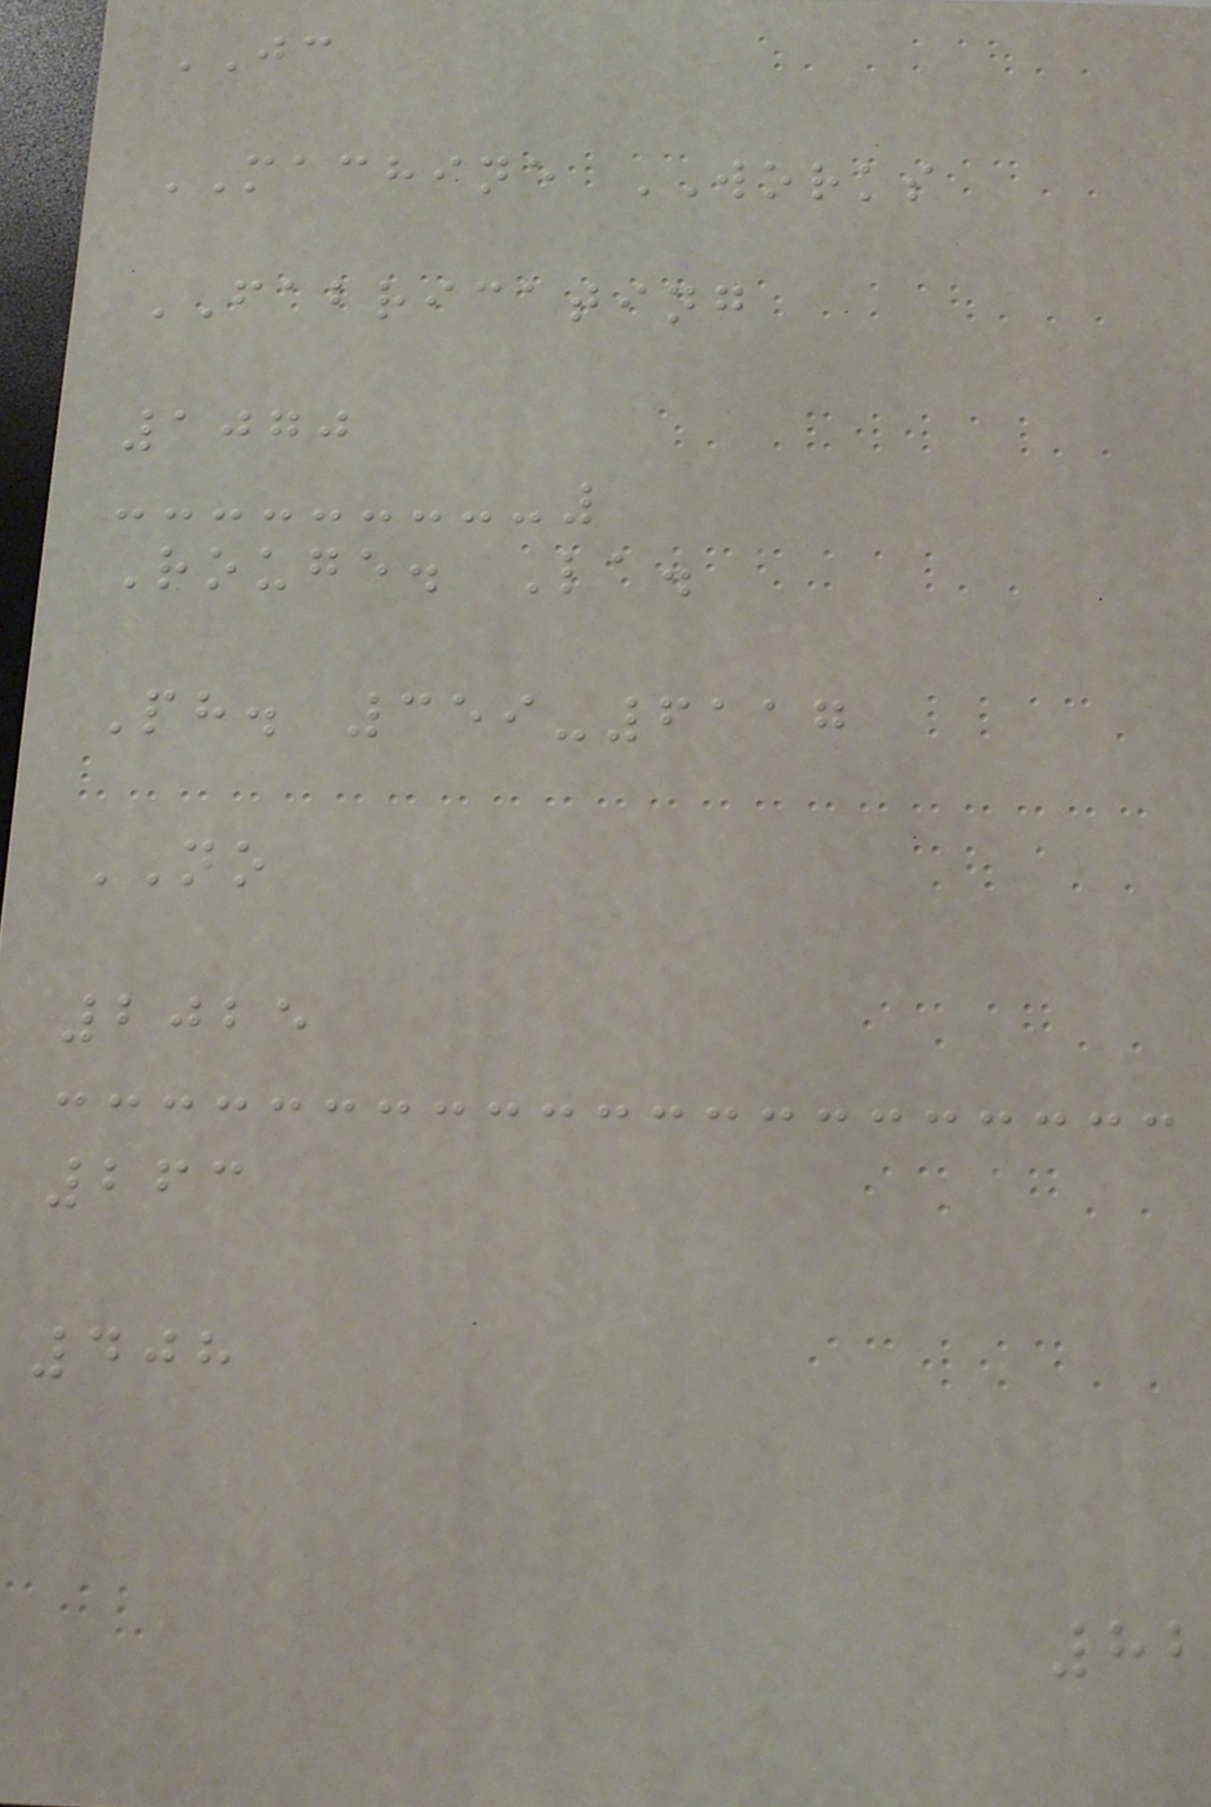JC
MACHINE WORKS
FABRICATING
1070
Rouge. La.
Ph. 359-6117
NO
2025
263
408
82
